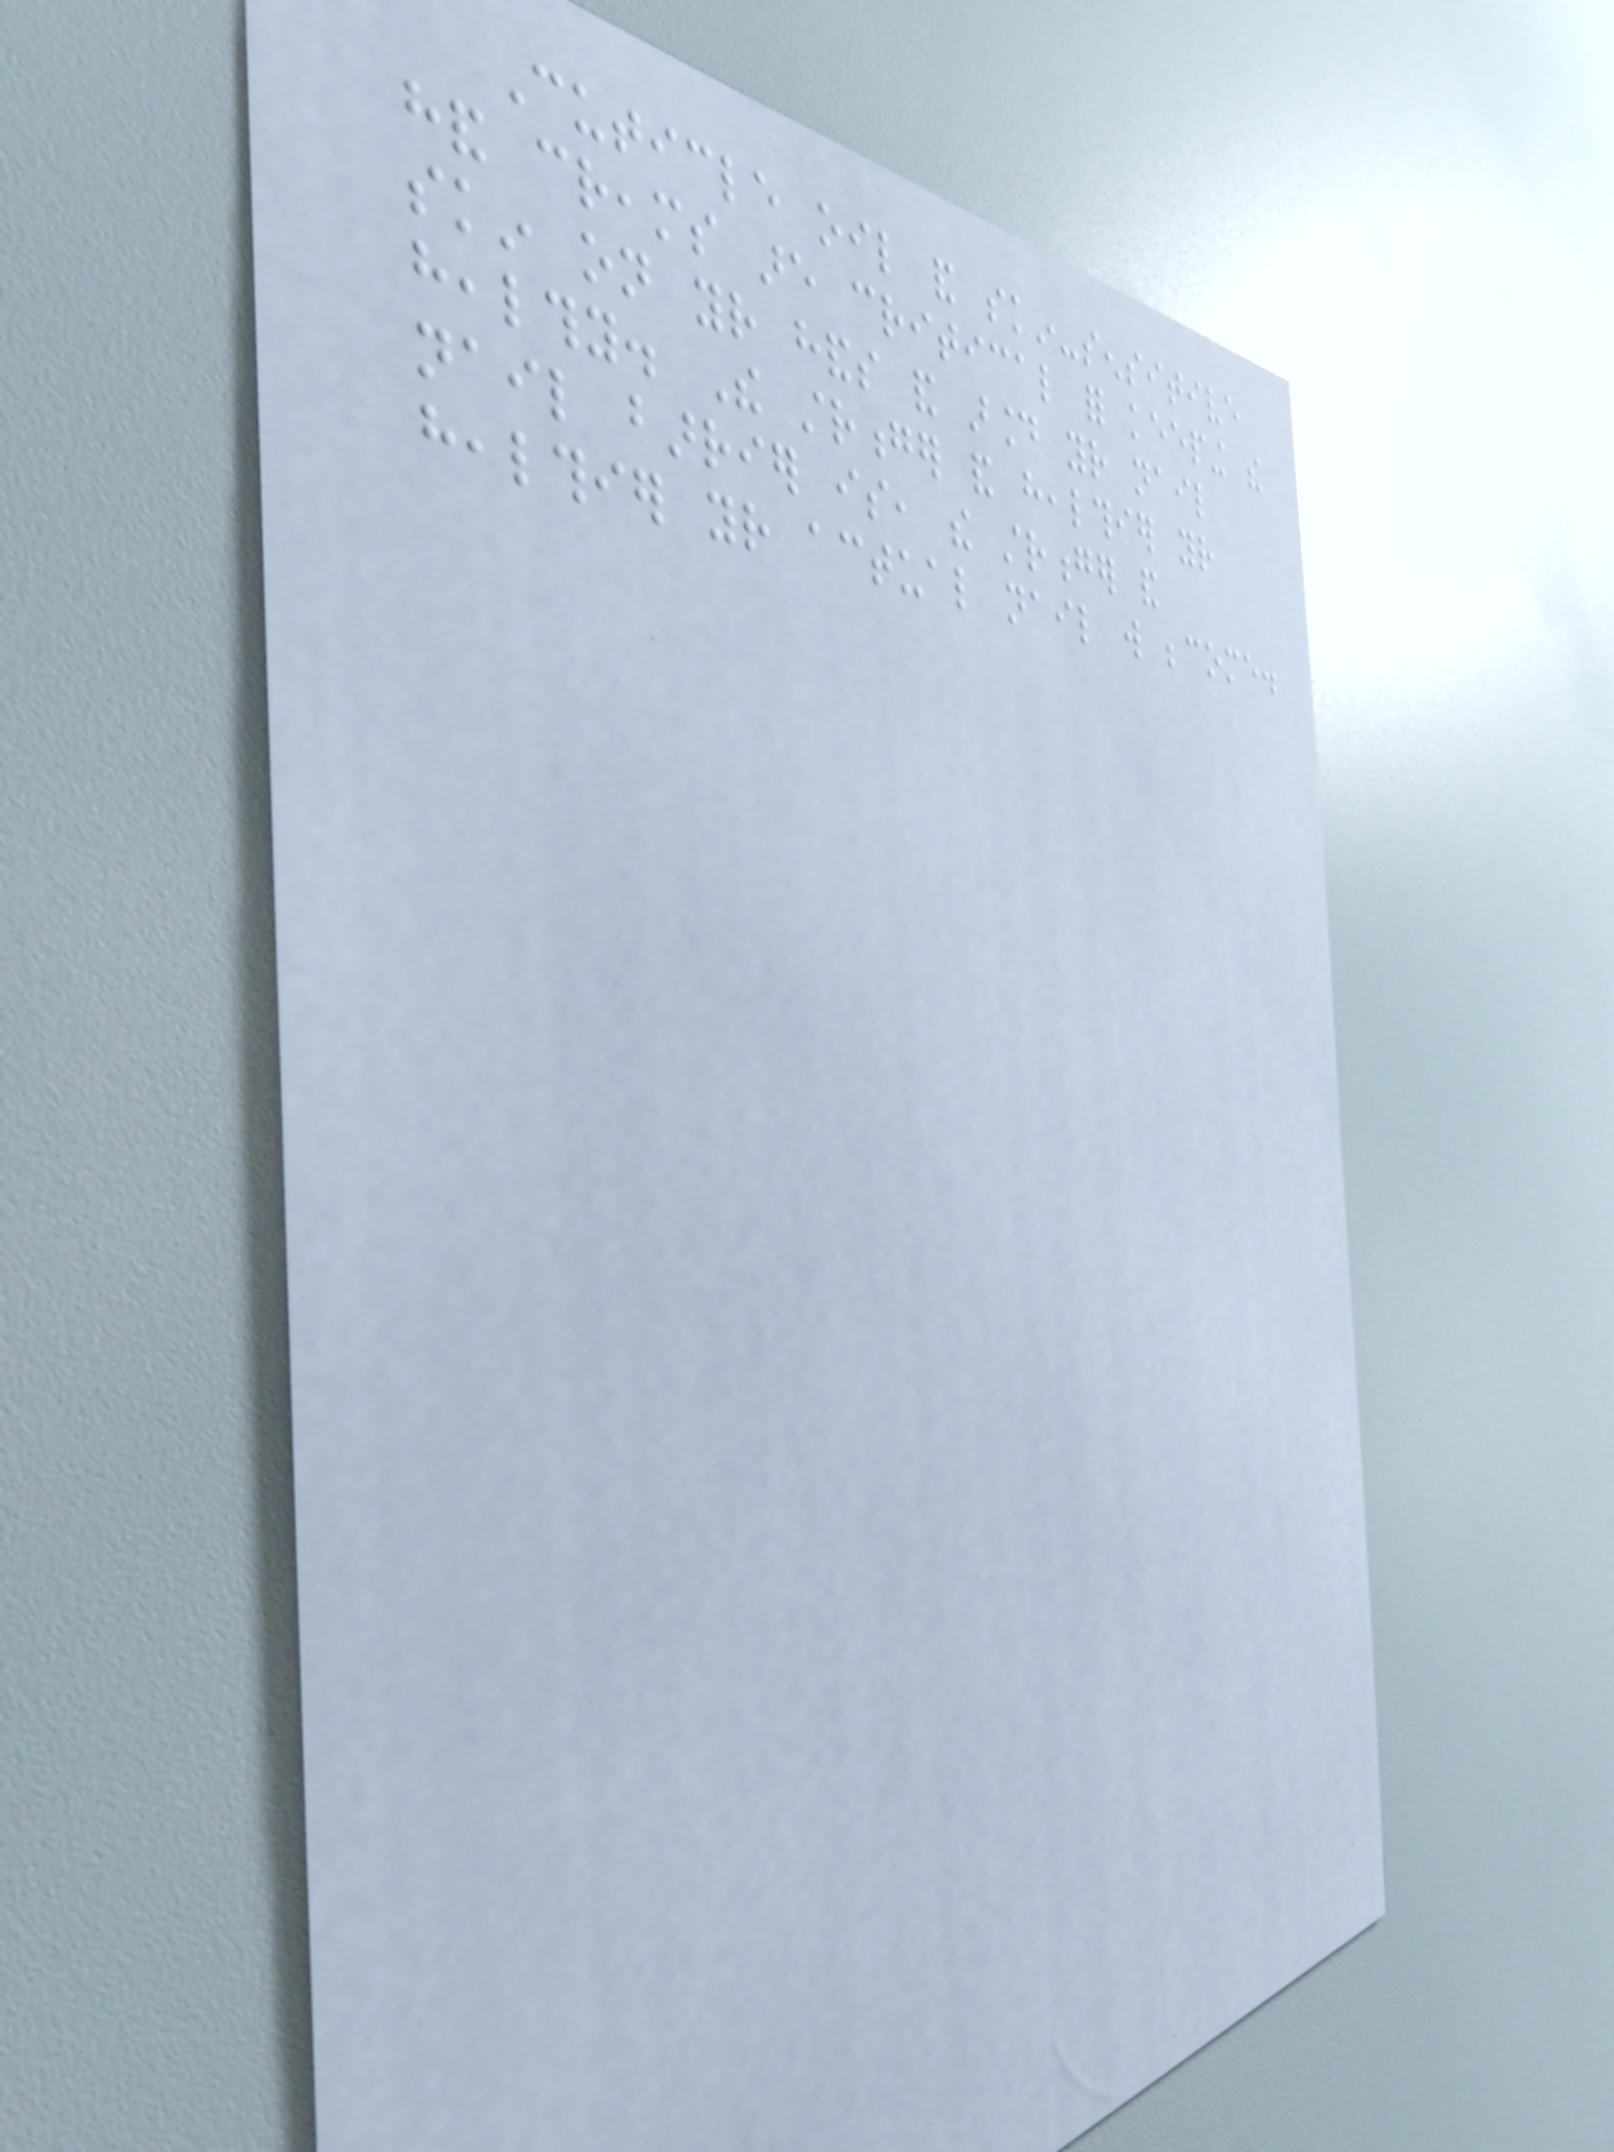Cuticle oil and skin-sensitive
hand creams are critical for keeping the
skin on your hands and around your nail
healthy. The stronger and healthier your
nail barrier is, the stronger and
healthier your actual nail will become.
